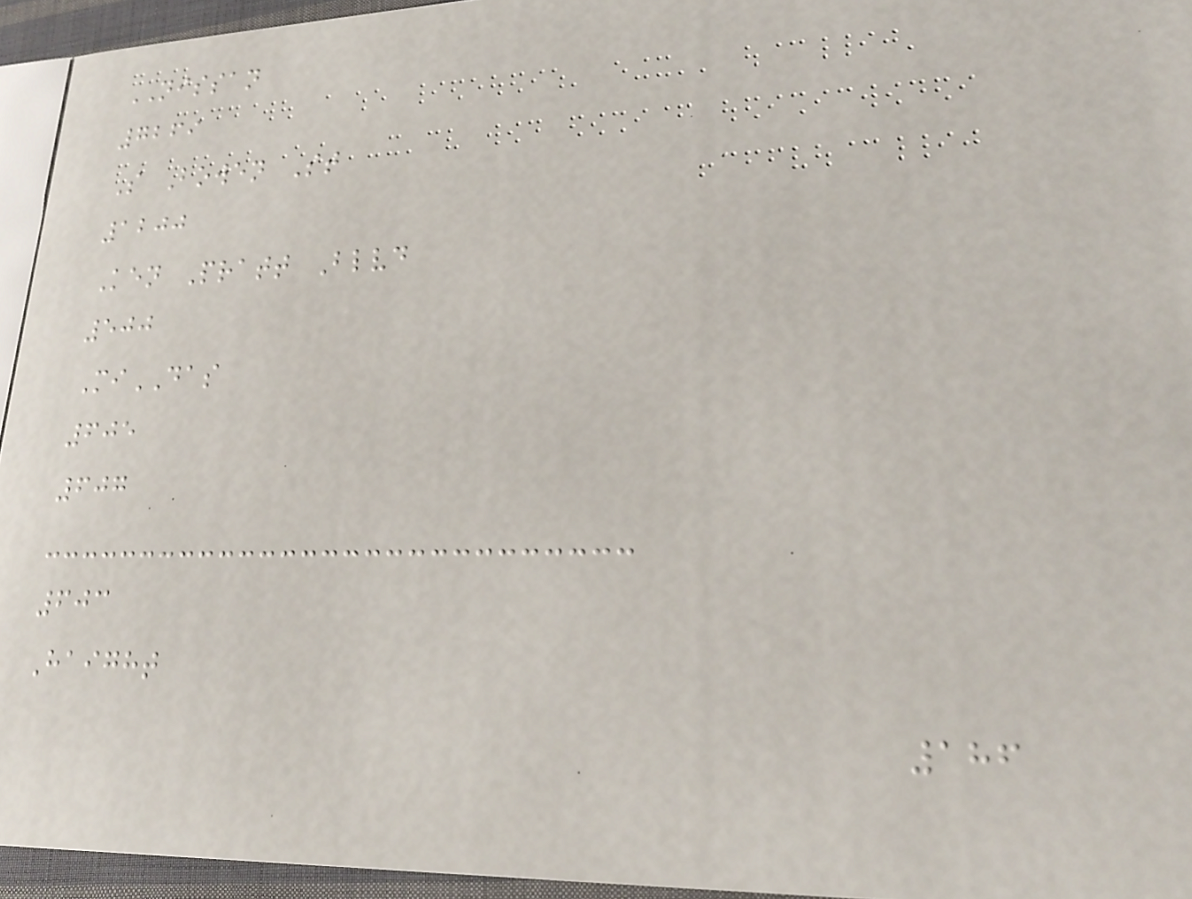NISSAN
7269
S Bowen St
1200
Ken Pratt Blvd
500
MiDAS
605
607
603
Haight
186
